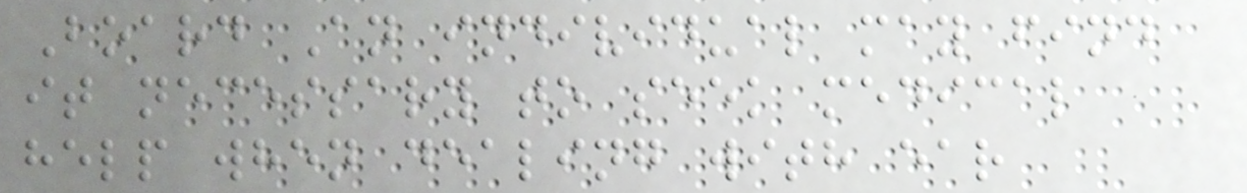Board An individual may find
it necessary to seek medical
help when dealing with ear
